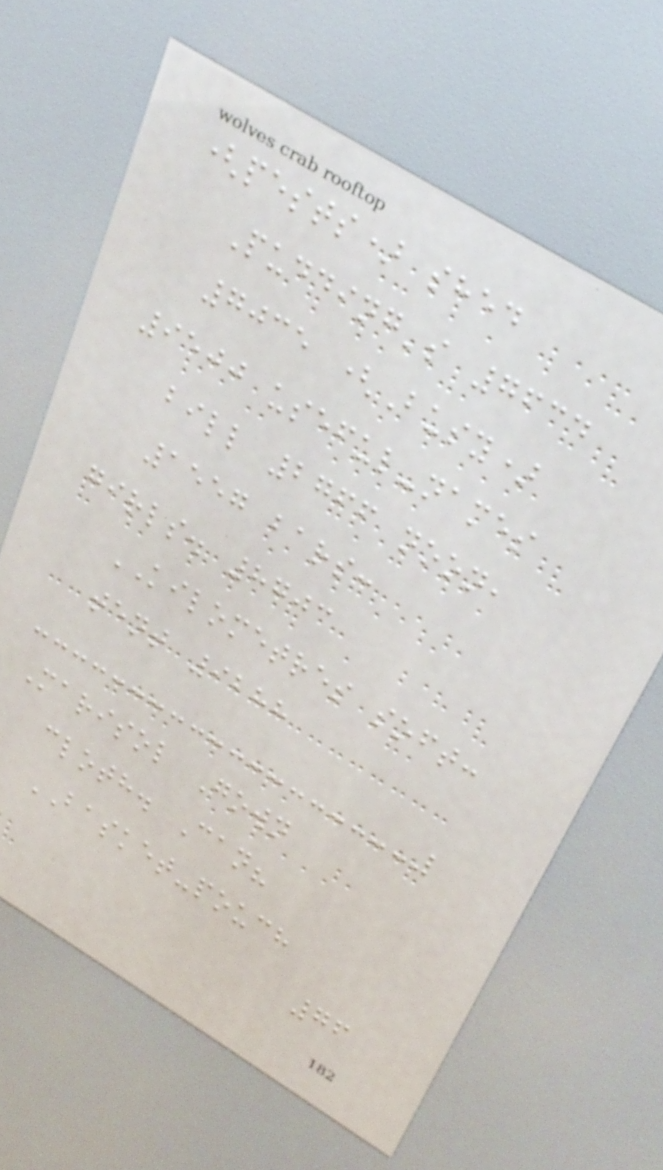(pests) shed
Pudding's 7634
7035 (Busy)
9500 useful-names
bill 2766 noon,
1557 bars:
girls. 8703
KILOMETRES soft:
tent 9288
Marisol Gown
cloth. Can?
BASKET-pouch
76
